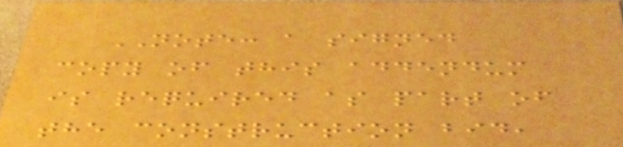NOTE: a signed
copy of this addendum
is required as part of
the construction bid,
